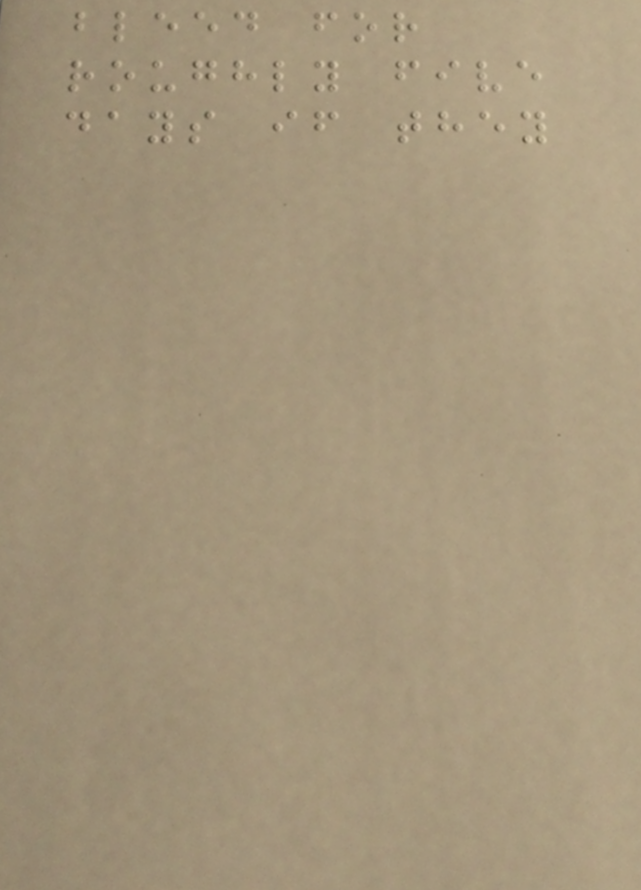bleed for
roughly five
days if they
